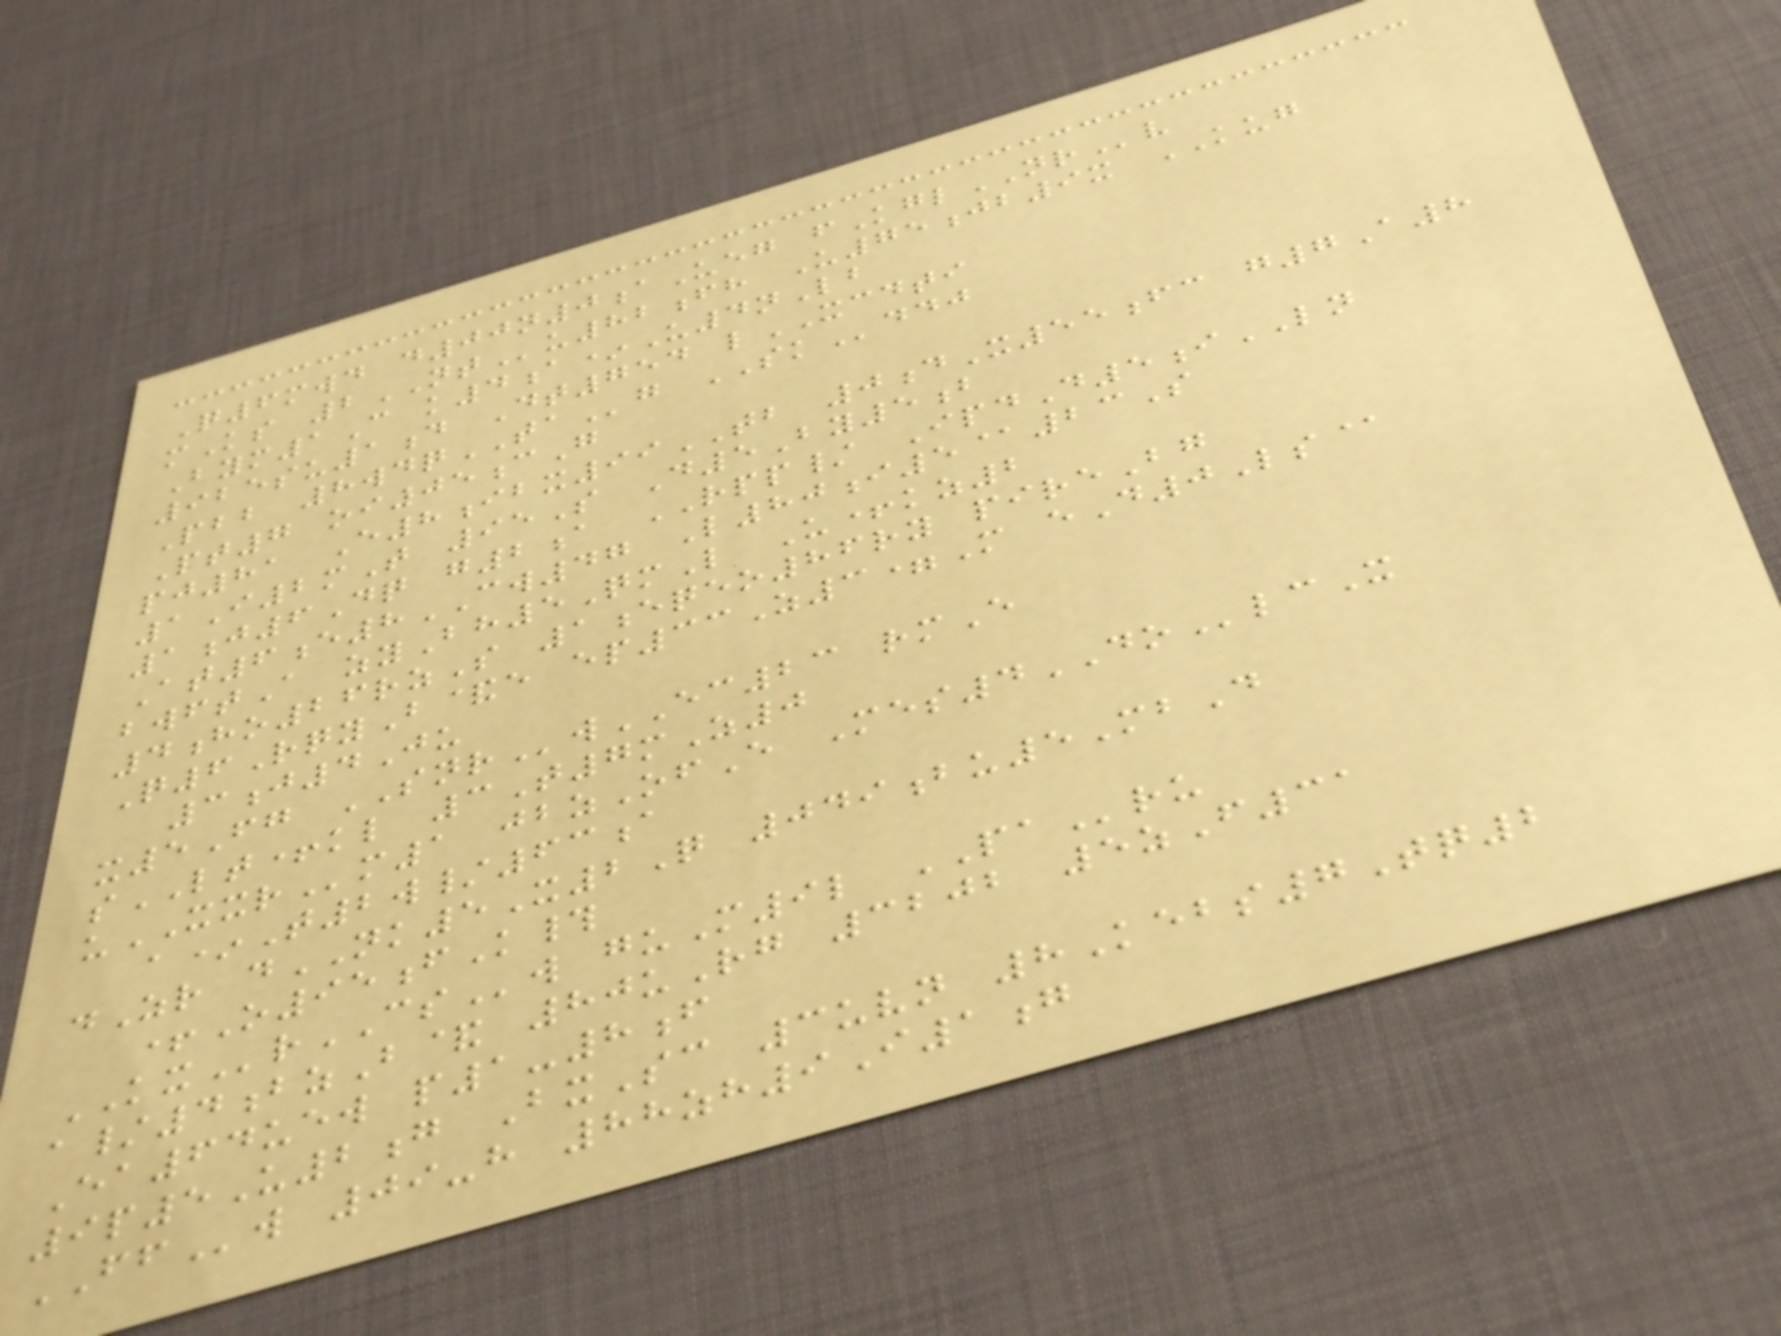Q6mwd d00n0aUeg fKglNRv
mKs 2NTu82fh U75jb9x KUG
Bym1C k4a*U4nLb
925su1d Dt754 lXCDTI
Pbb 8wdqTAg SKddj
Pt7 oi05cG
pj81 E8ibx99TB 0dX55fc g7A8
1I2mT 95S D5By5b
1j6Dq g2a RPP/ IpdD5iLN
At6e8CW47 L80i5@23S
bwftA zyBh5QmL U+kz2
4ho26rzS 1eqeo86ry pireBg
Q6RqyB&e ep33Z3=M eD0Ls@
3j4Ju
x5Fg SNRwEC23 rmE
sLT+kl 3T7mZ0
uXXRm1 jbzOfE Mes4DOlcX
a*T2w/63a
dZr dNK5X2Q 049bu5MbD
+O95fK#
KXrCSw guM9l PAru
a/4bzB& 80uRg 3202 5zF31
Ea64uew p1-8f
9p5U2g BxSc 3uvn 8Kebs7Tq2
FFw 09-h 88zh9I1g
